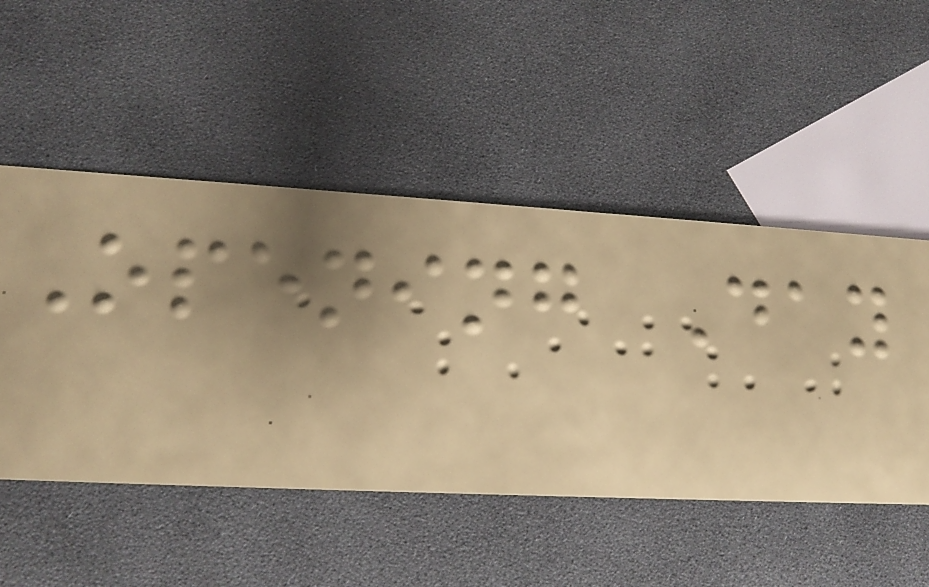Opening Day
